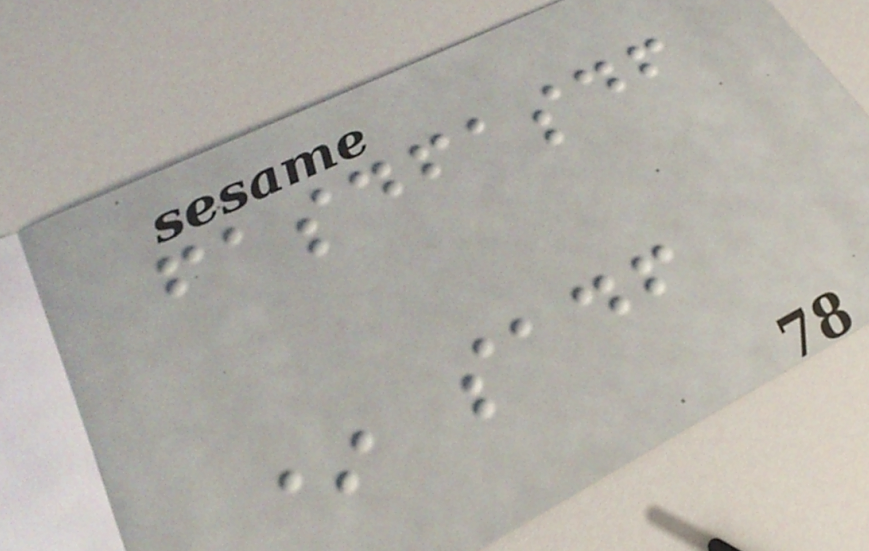fasdfasdf
* sadf
